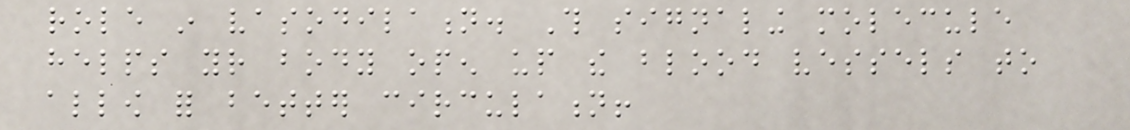role in vasodilation. This signaling molecule
helps your body open up the blood vessels to
allow for better circulation!
